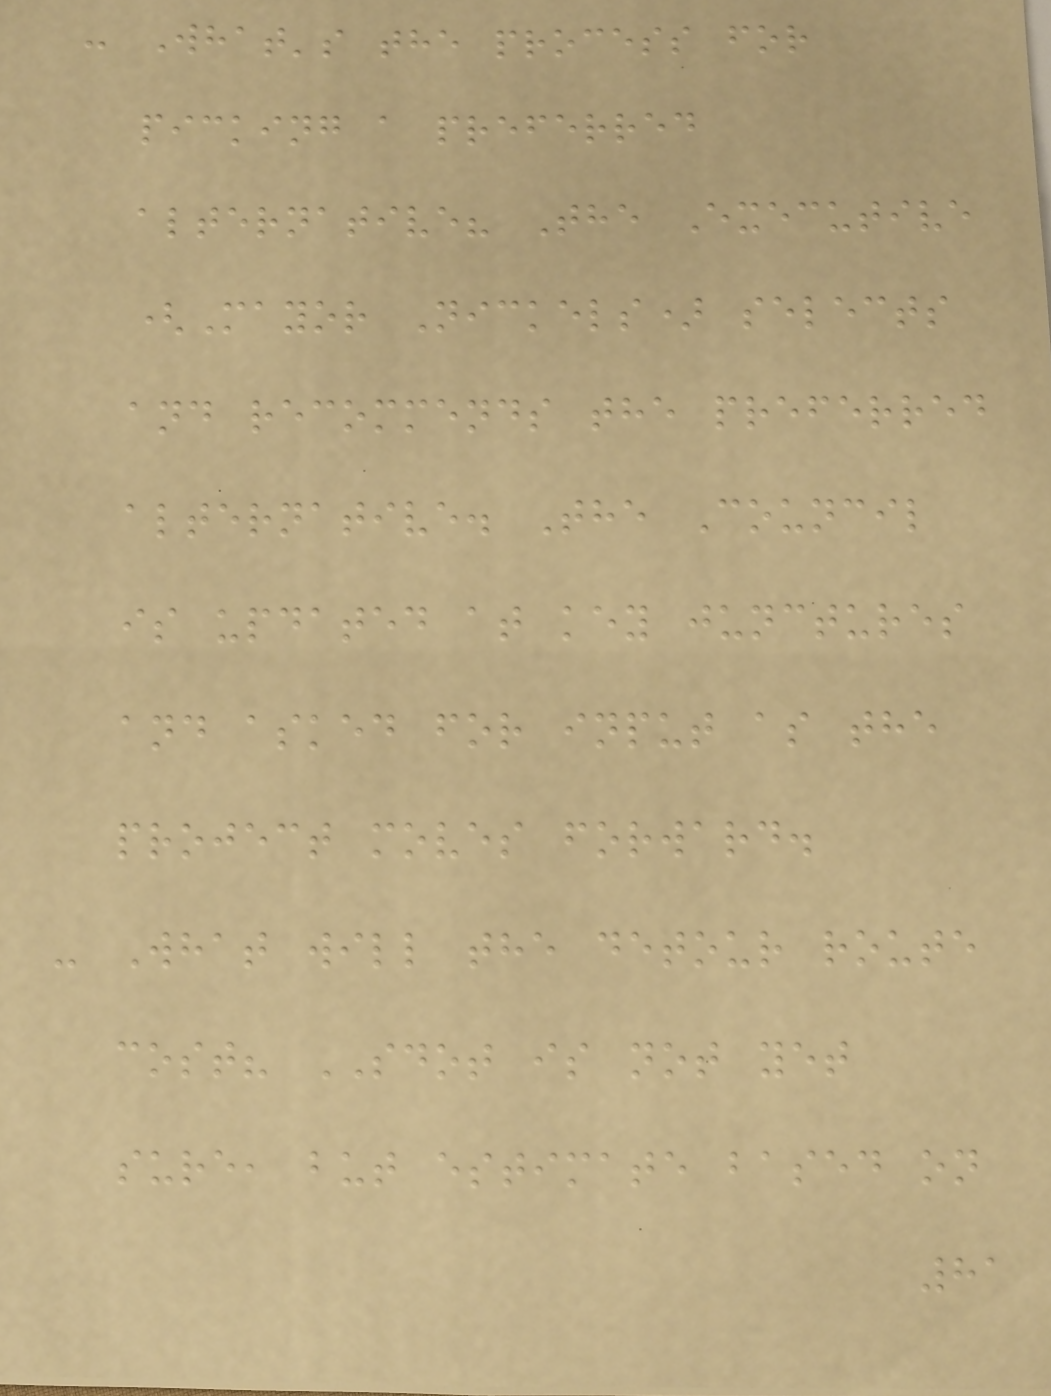- What's the process for
picking a preferred
alternative? The Executive
(Mayor Nickels) selects
and recommends the preferred
alternative. The Council
is updated at key junctures
and asked for input as the
project moves forward.
- What will the detour route
cost? SDOT is not yet
sure, but estimate based on
81
